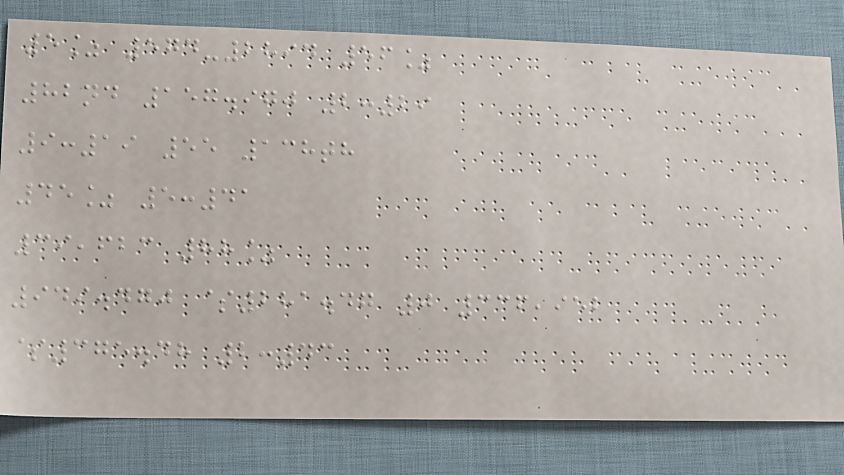5% 574-2894 56%
82nd 157.970 2:29
9:19 55 138th
45% 5:41
39,623 88%
949.470 $281.47 0 336,952
$375.48 2:43
